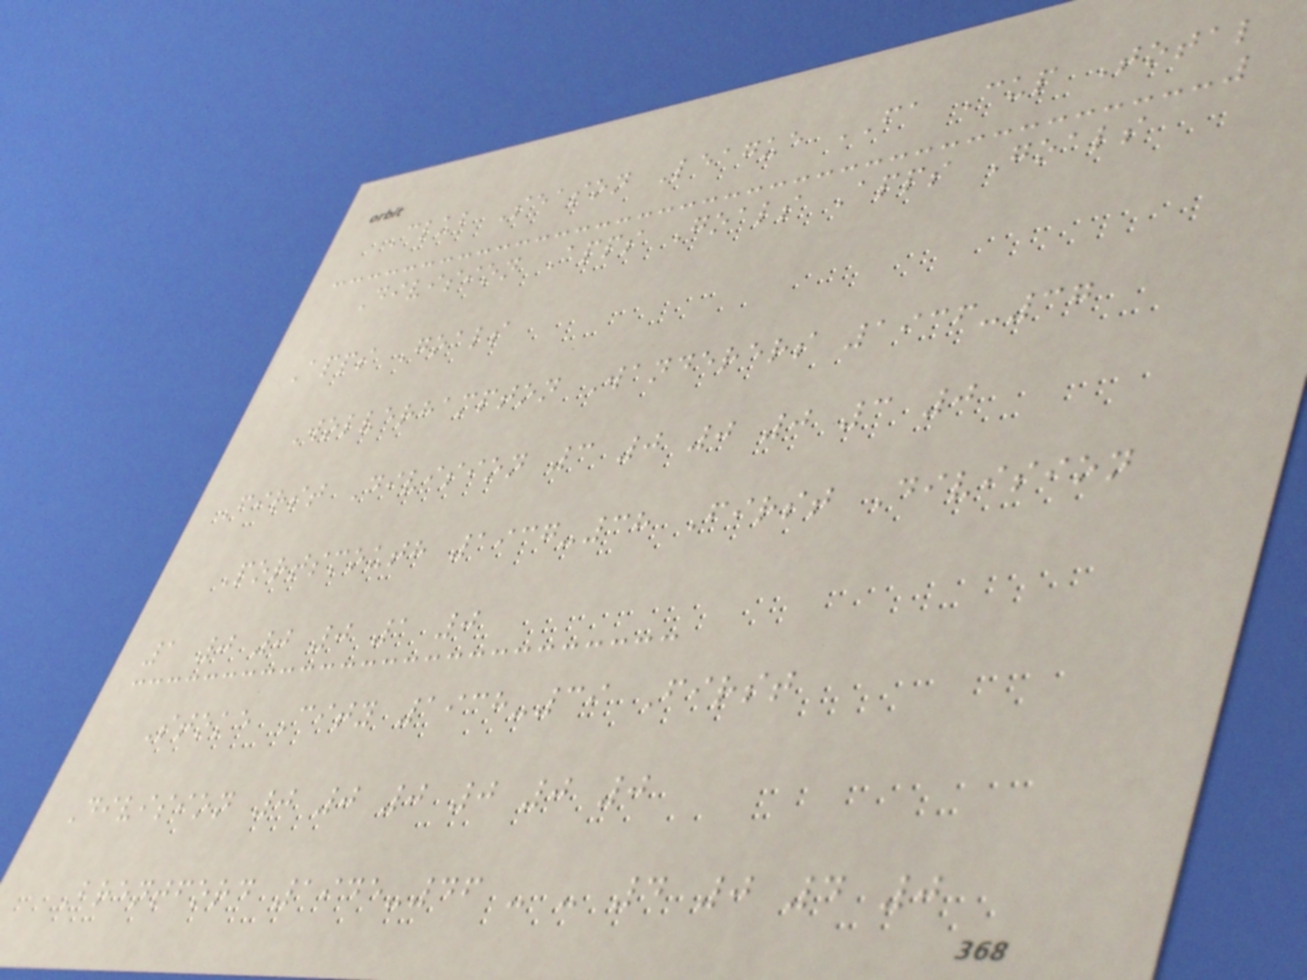Club Season League FA Cup Total
Division Apps Goals Apps Goals
Apps Goals
Wolverhampton Wanderers 1936-37
First Division 3 0 0 0 3 0
Portsmouth 1937-38 First Division
1 0 0 0 1 0
Stoke City 1938-39 First
Division 0 0 0 0 0 0
Brentford 1945-46 - - 4 0 4 0
